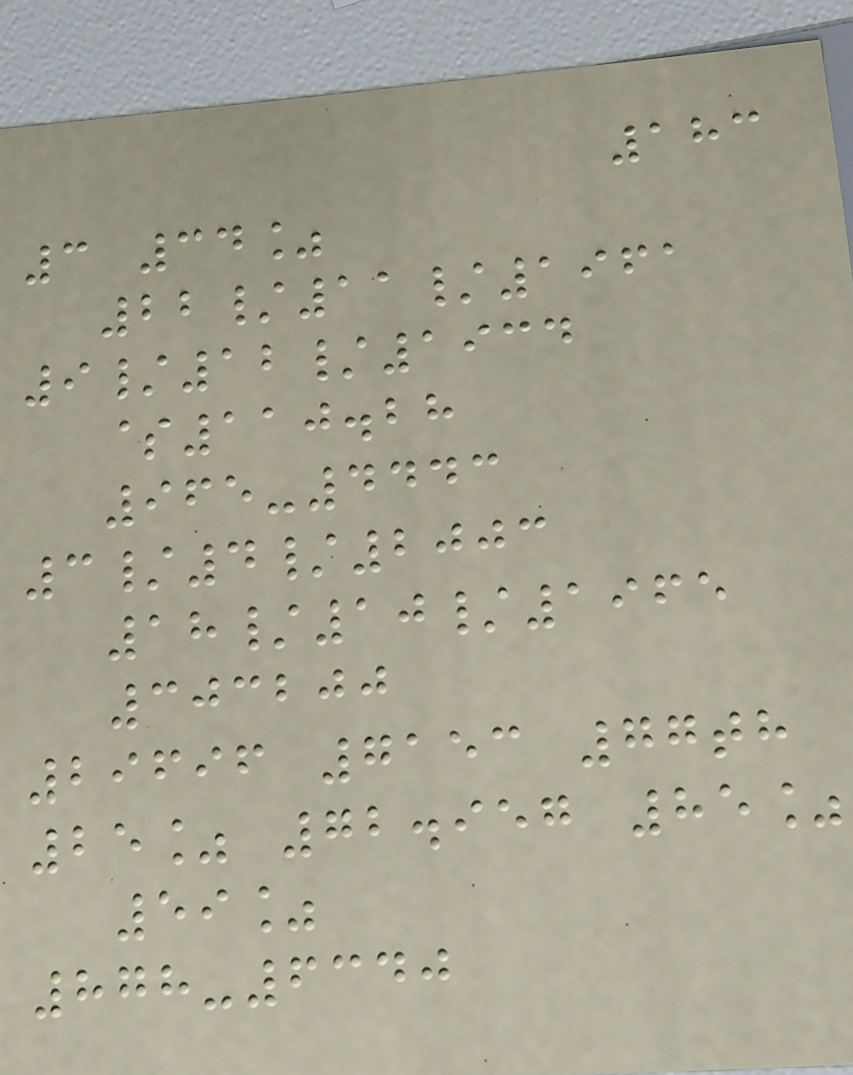183
3 34%
22/11/1961
9/12/1934
$110.28
965-4443
3/4/2003
18/10/1965
303200
29696 7153 77th
25% 72.957 85%
59%
878-6340
